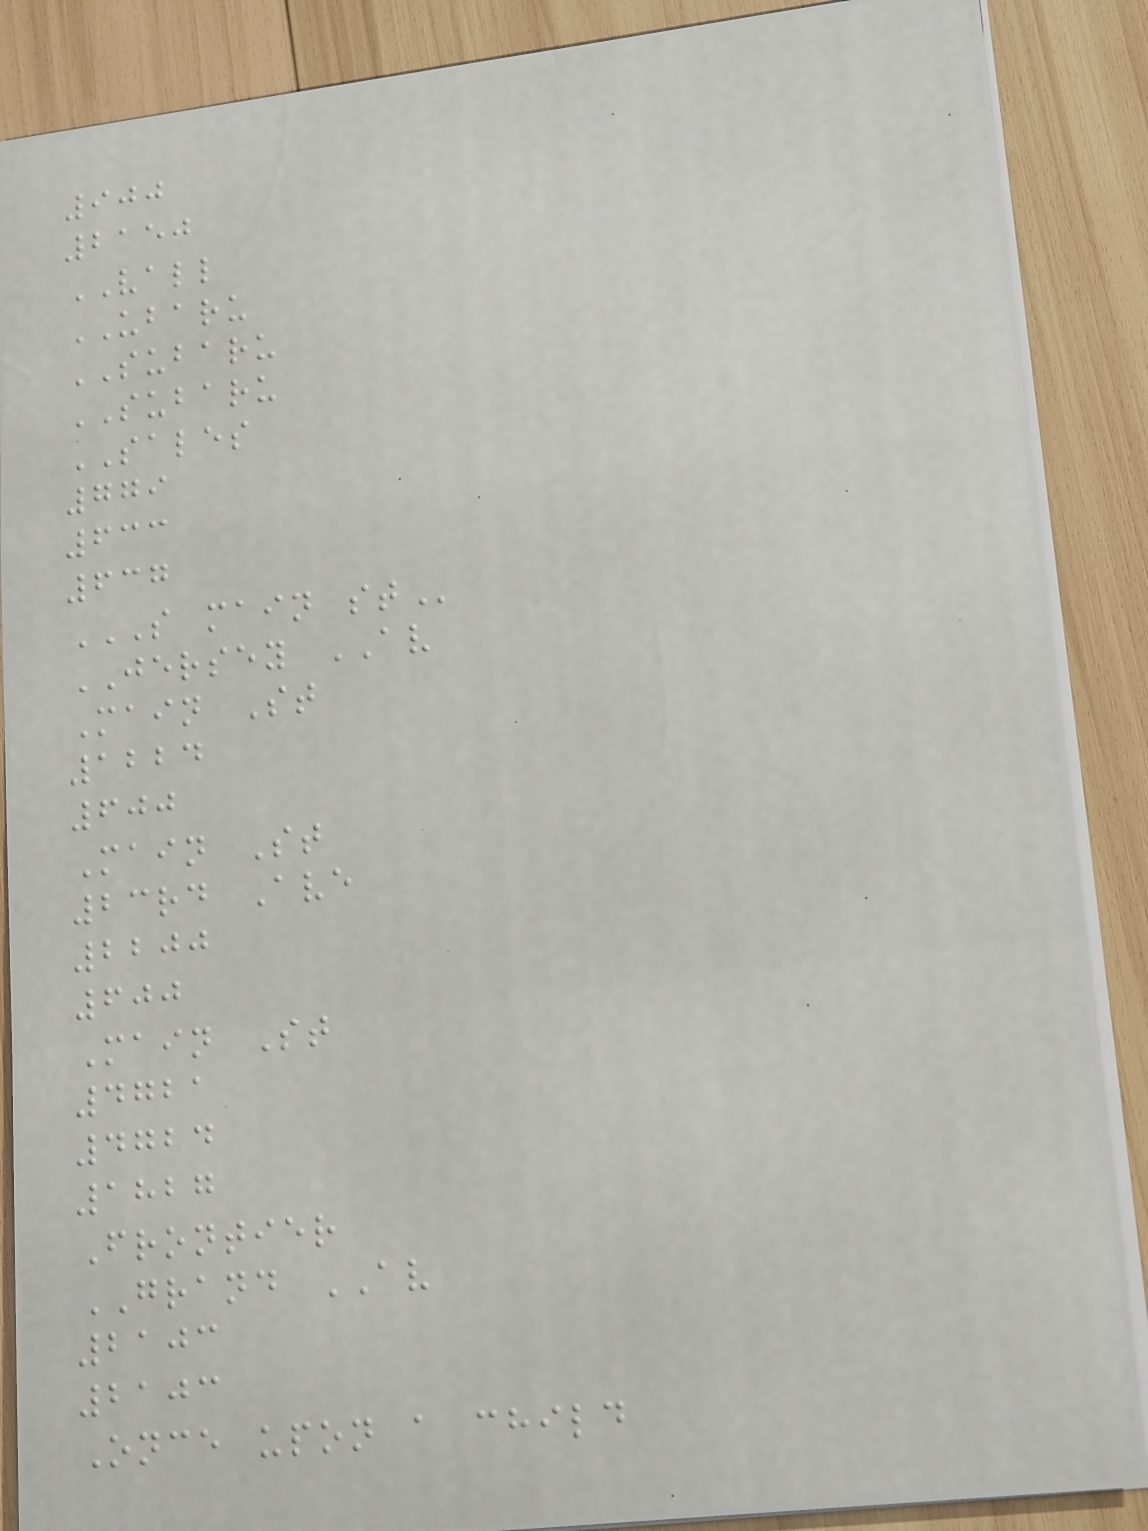900
2150
VALL
UBARU
SUBARU
SUBARU
SALES
779
633
637
S MAIN ST
JERSEY AV
Main St
1224
600
Main St
23rd Ave
2200
600
Main St
4721
4724
1827
Frontier
GRAND AV
2103
2103
Once upon a child
